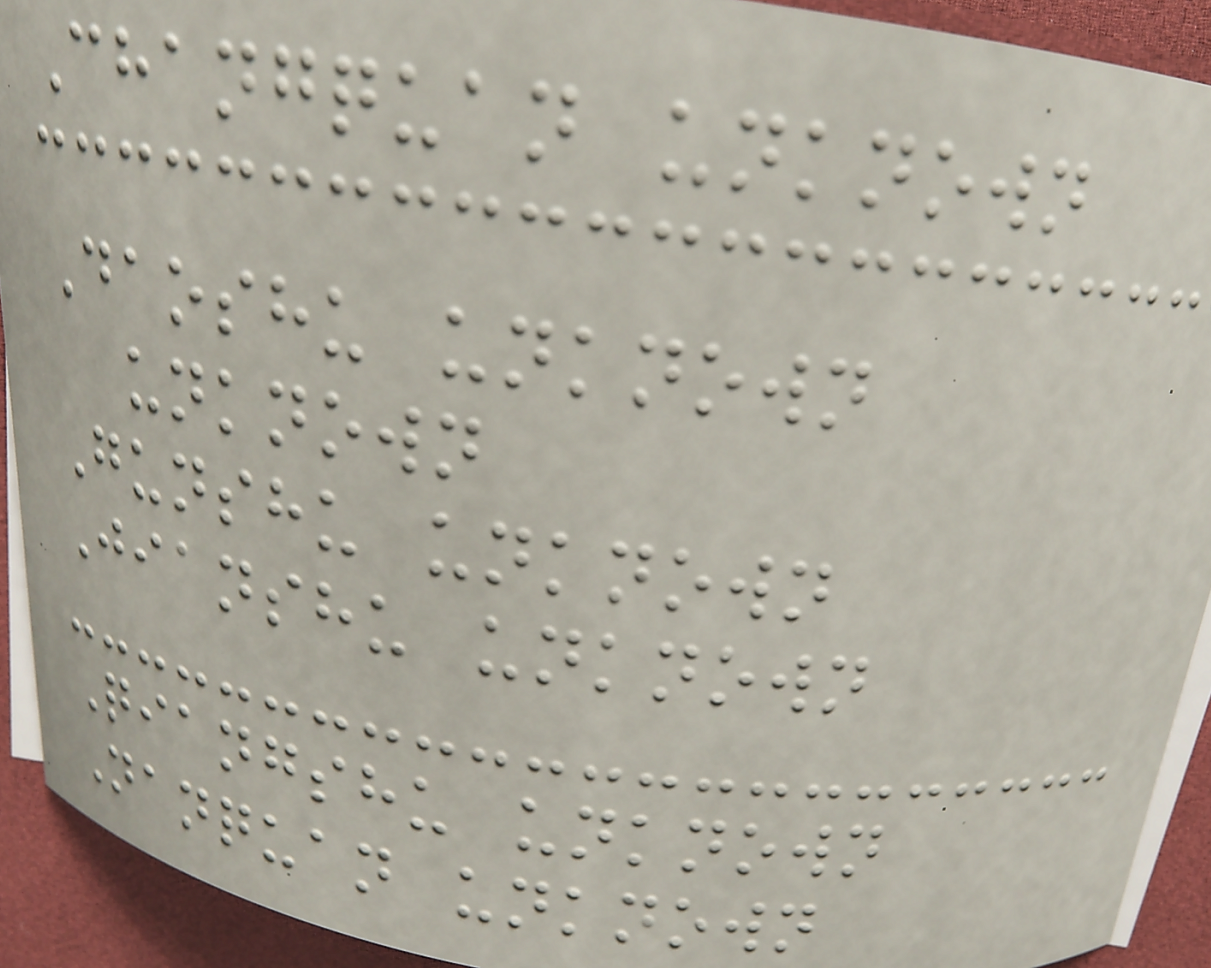Changquan unknown
Daoshu unknown
unknown
Gunshu unknown
Jianshu unknown
Qiangshu unknown
Nanquan unknown
